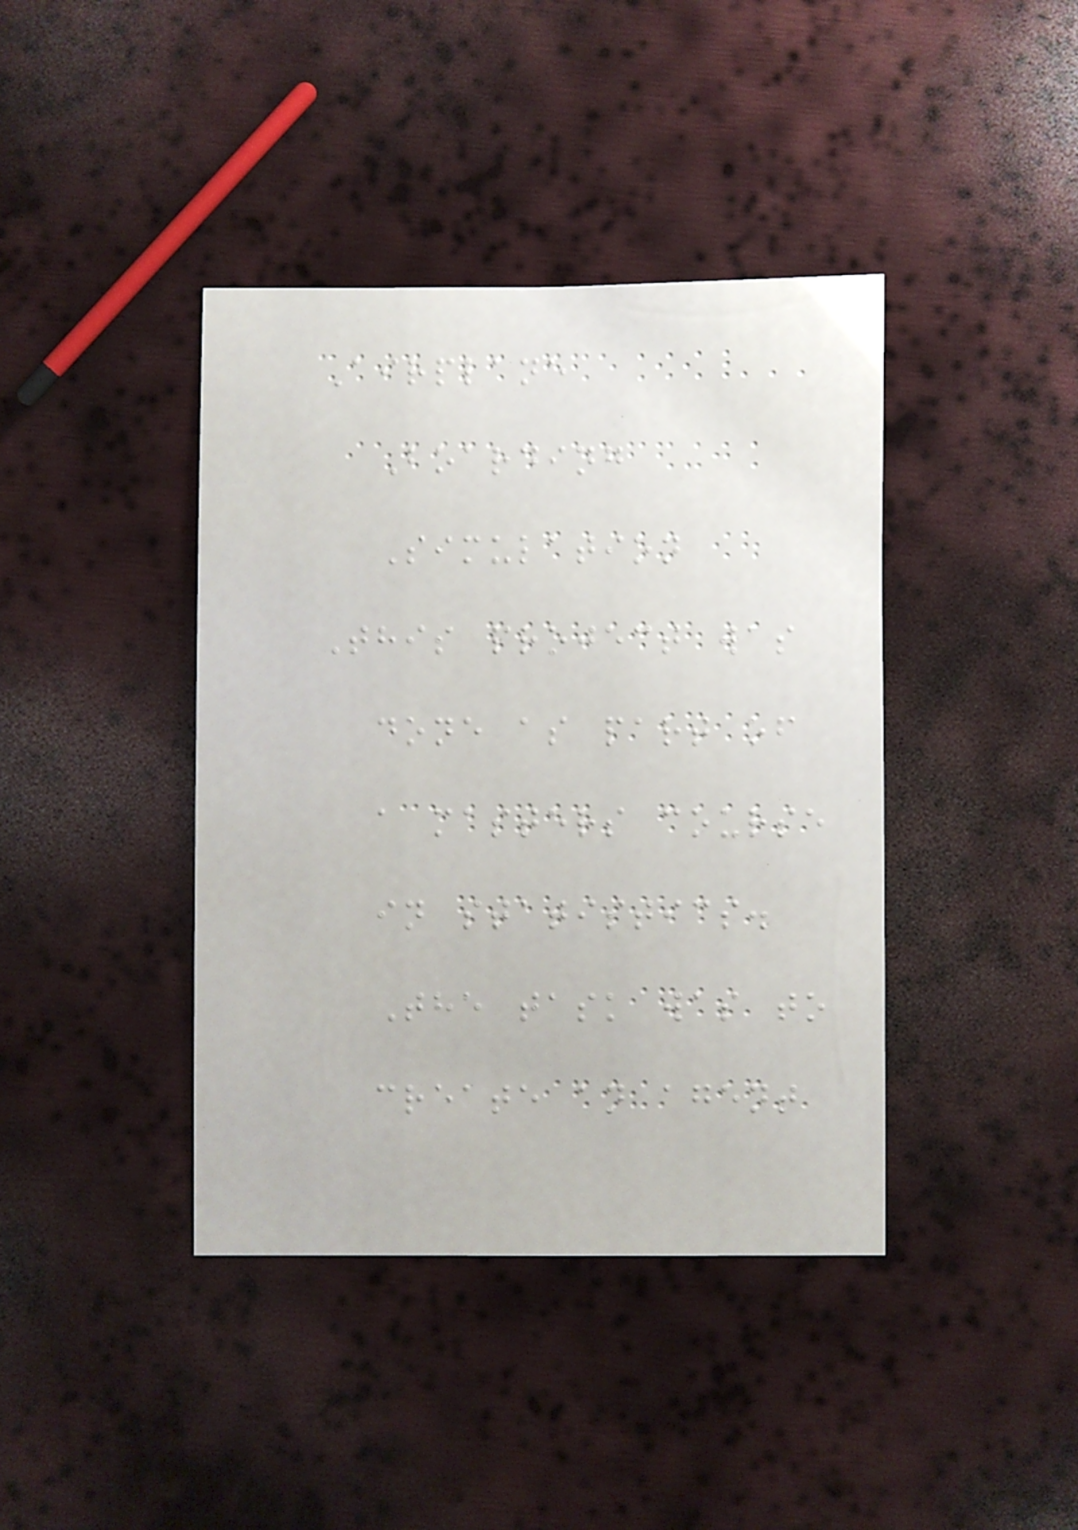Airplane
Boarding
Simulation
This project was
done as part of
a masters course
in statistics.
The task was to
create an agent
